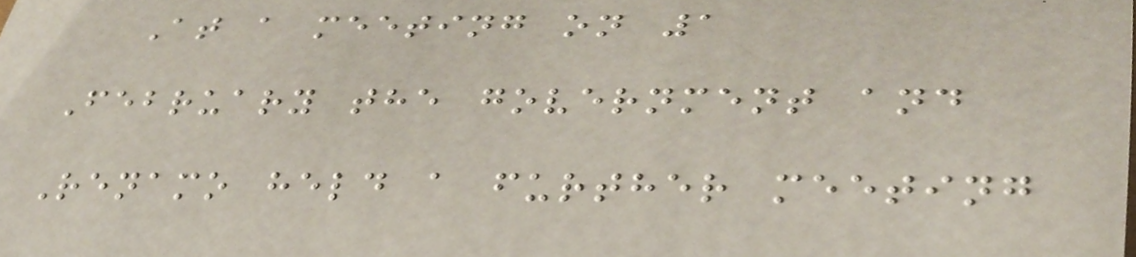At a meeting on 1
February the government and
Renamo held a further meeting
